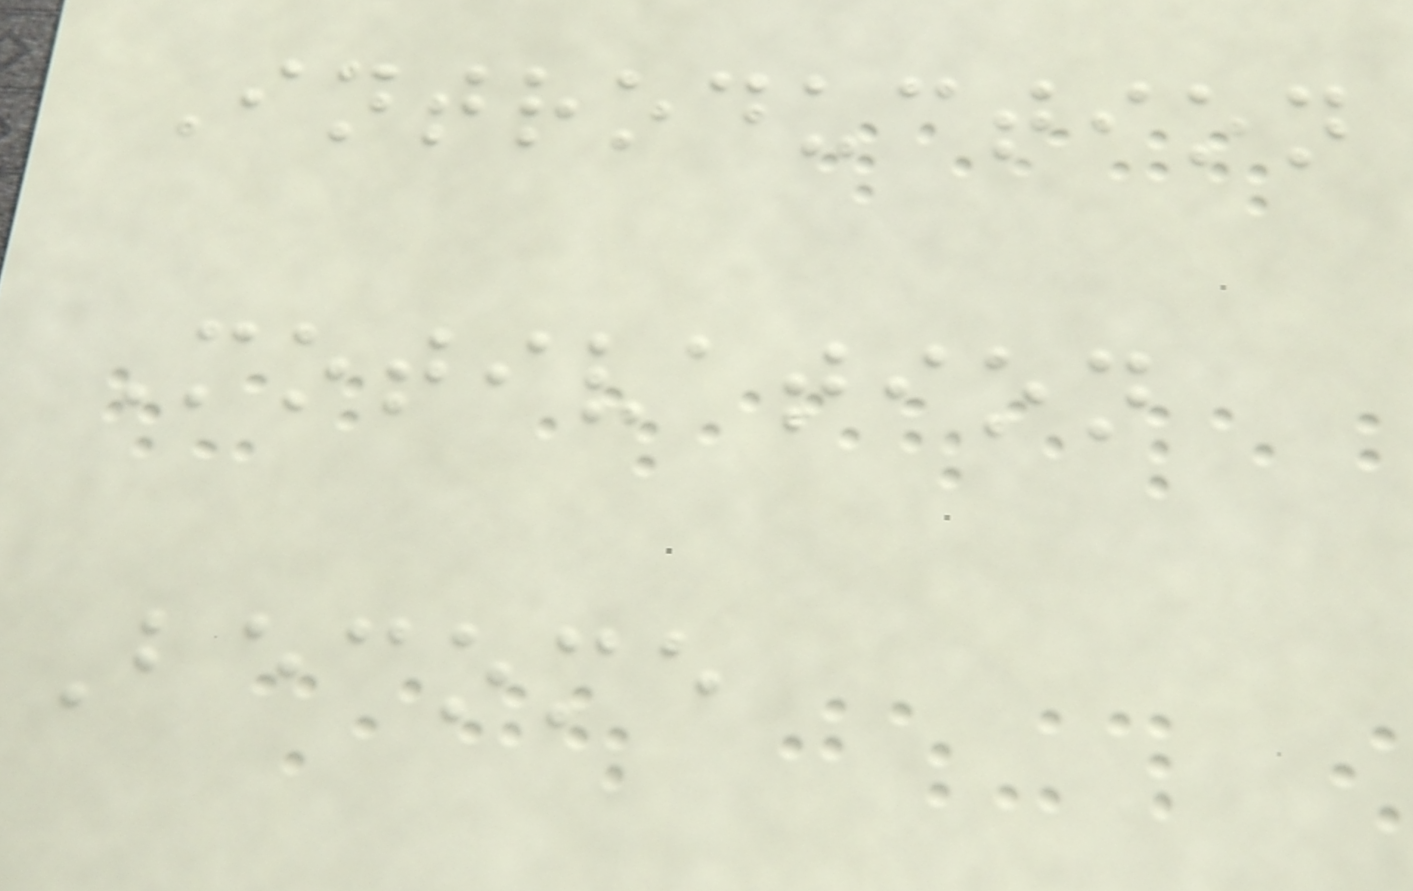Introduction
Motivation
Become
